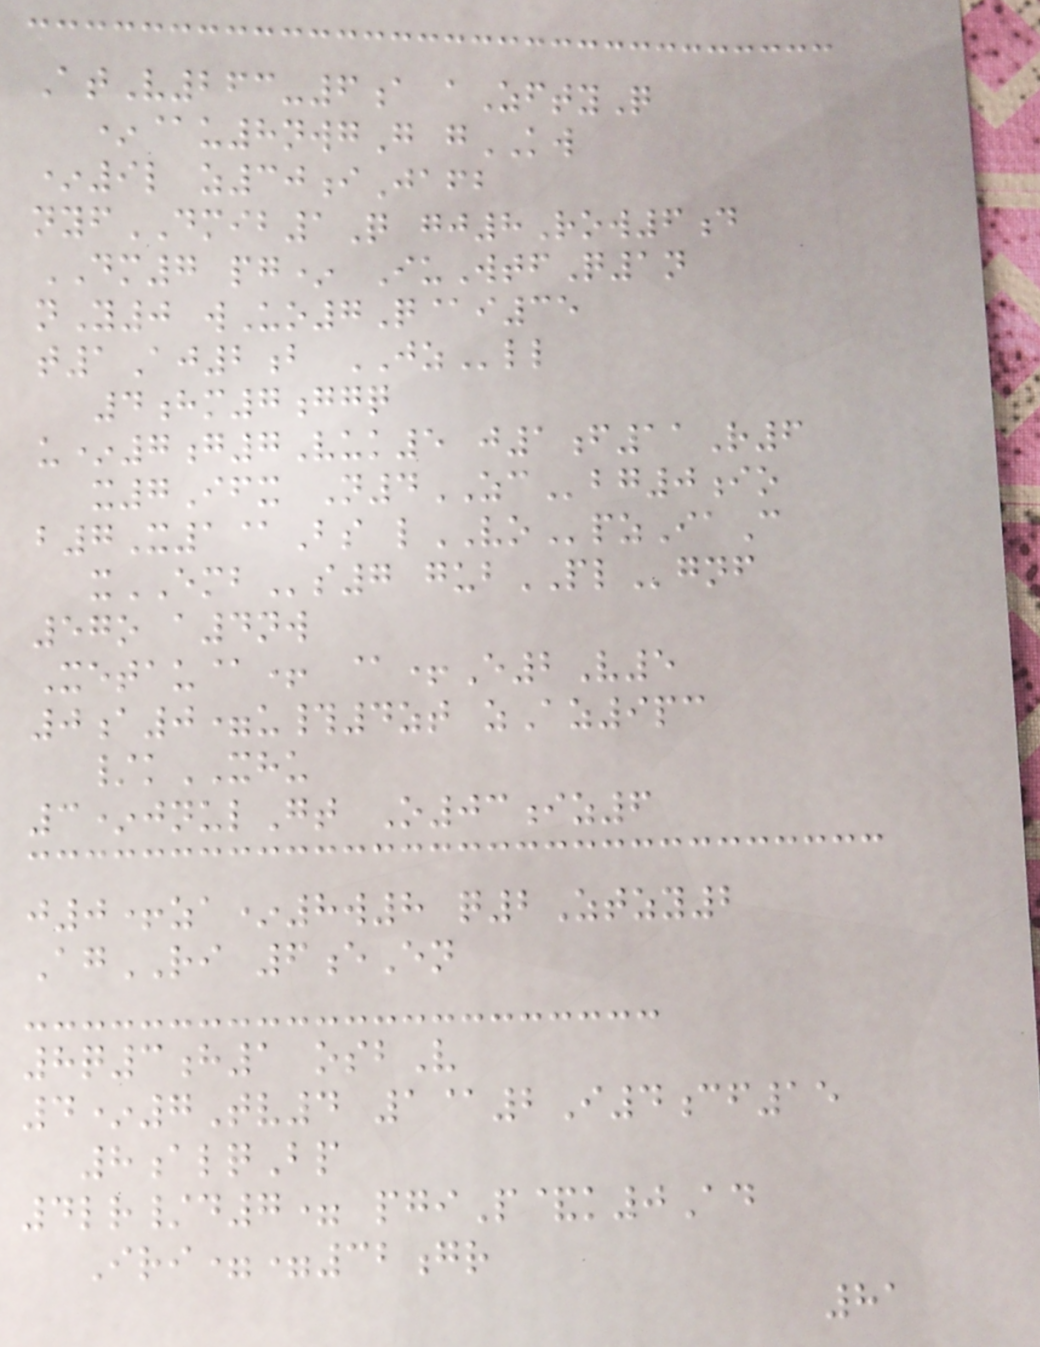AtV263-6a aZftyQ
*@u8nwgG gKW
*9l z30iJafb
nyfDMIB1Q gj8Row6d
DM7 pg* IuWtfQ1n
nY0 wUo7Q@i35
t1Aj2b JZll
4hm7ggq
u*7g7Vuk5 j1f11R6
x7Ifx N4ZCbg0io
b7X1@Bs lVOpzIaC
xEMBs7 gubPLgnf
57o a4nw
Xetau@+ @+E2V5
0a0=u#4zt zAz9pc
/kXHU
3*jnulGt O03iz6
j0+za*8w8 q2Ztzy2
AgRI 6eEn
8q3h1 osbV
4*7Tv4 1@2I4cf15
8alqBp
4lr/d7= pgiP&k0Ad
Iri==32gr
81
